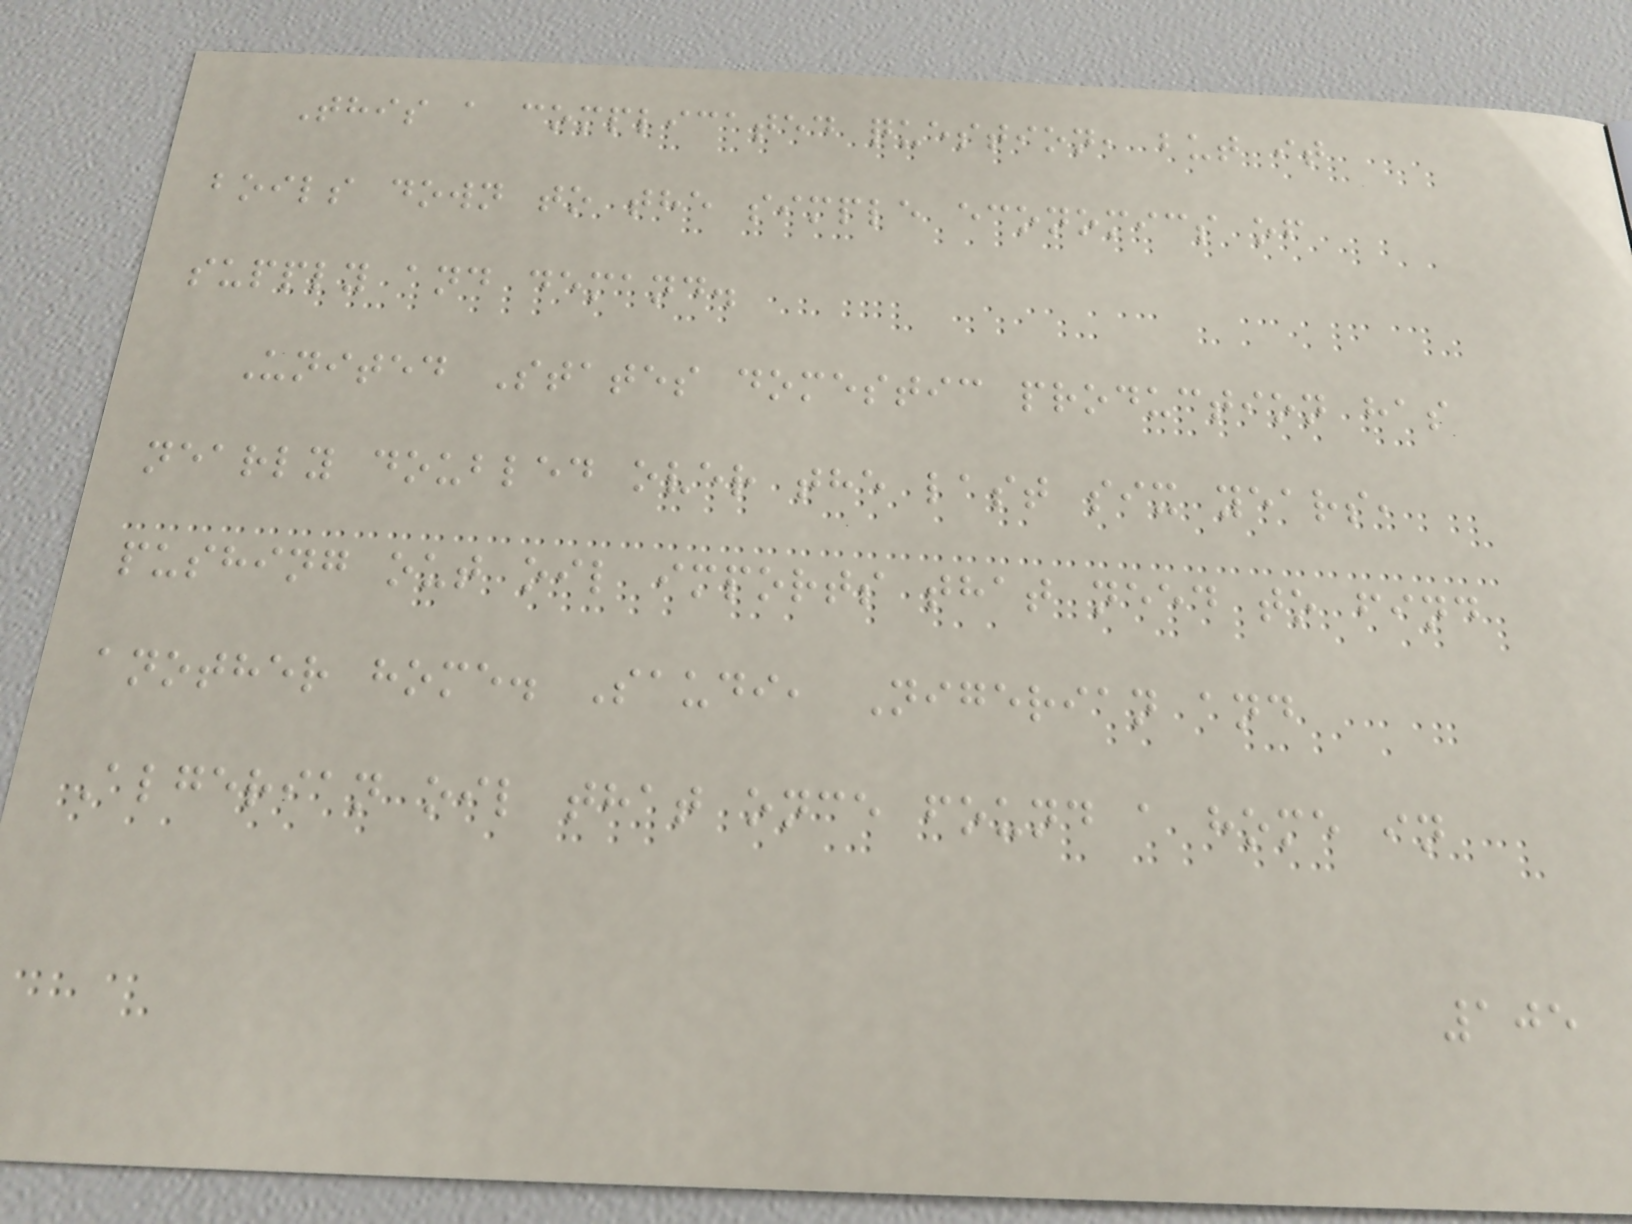This a complicated question, but it
boils down to the simple economics of
supply and demand.
United States domestic production has
nearly doubled over the last six years,
pushing out oil imports that need to find
another home. Saudi, Nigerian and
Algerian oil that once found a home in
105
